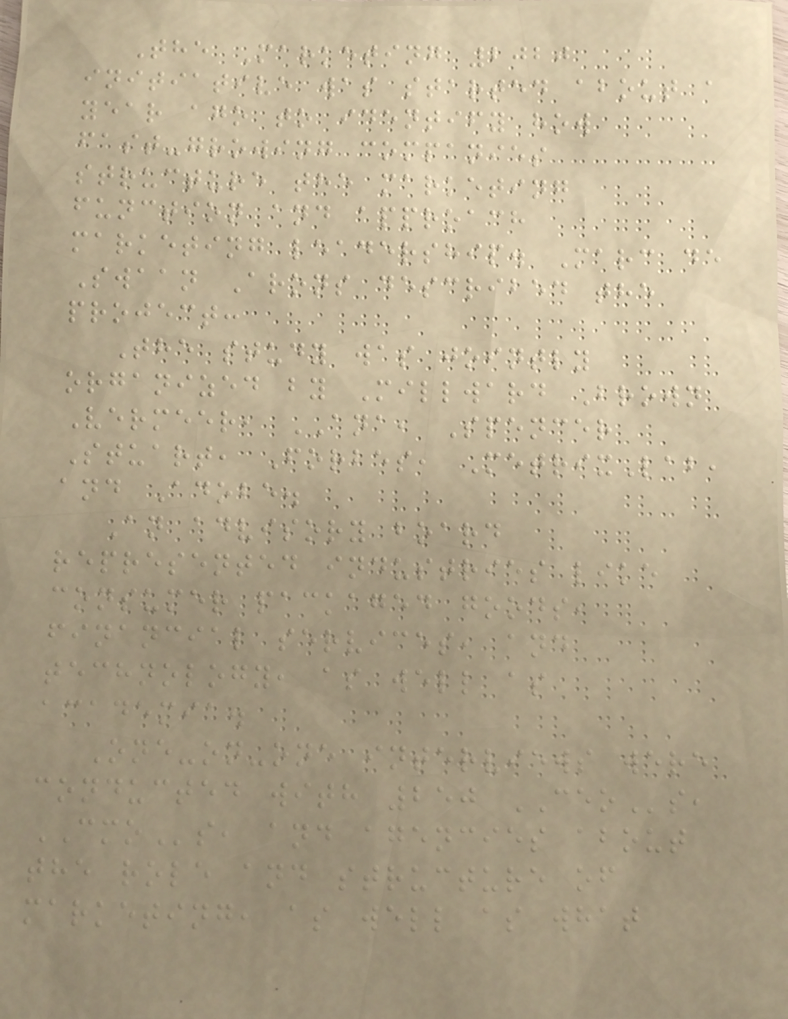The Marketing 2020
initiative was started about a
year ago to identify how
fast-growing companies
structure the marketing
function and approach
marketing leadership. Marc de
Swaan Arons described the
project:
The study was jointly
organized by Millward Brown
Vermeer, ANA, Spencer
Stuart, Forbes, MetrixLab,
and Adobe.
An advisory board
represented industries like
consumer packaged goods,
financial services, and
technology, as well as
academia.
One-on-one interviews were
conducted with 250 CEOs,
CMOs, and agencies about
the role and structure of
marketing, as well as what
